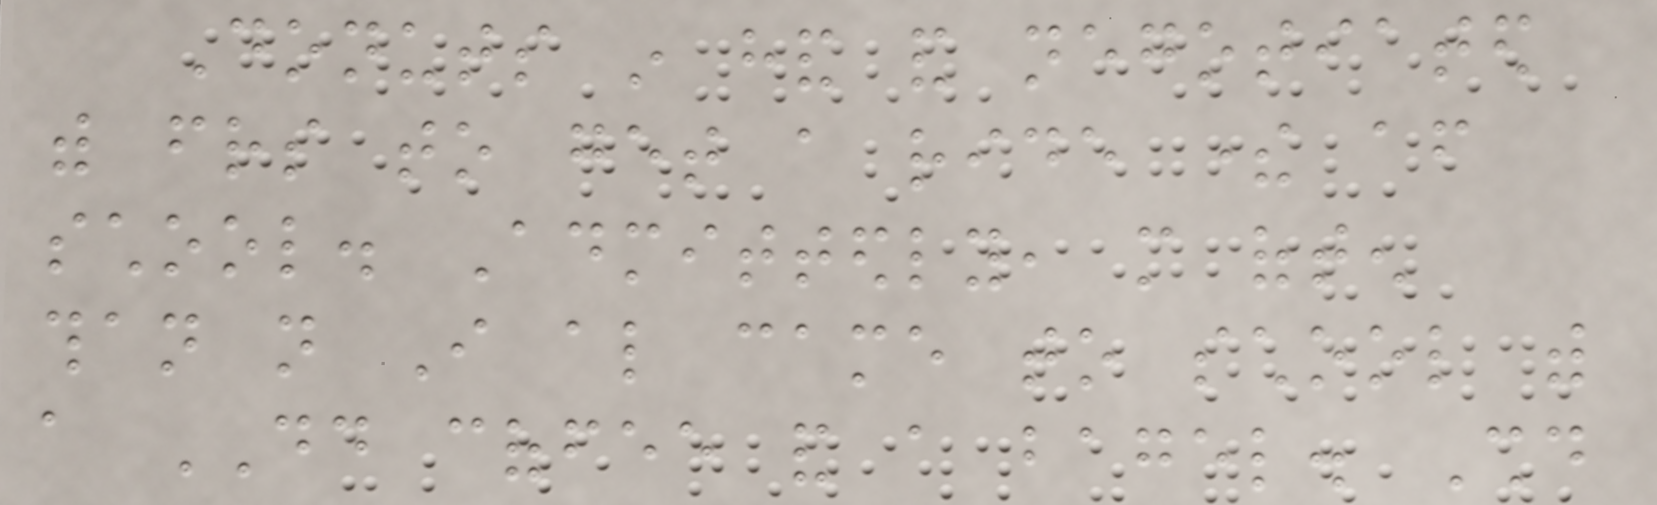Donuts in hand and negotiated
with friends to get a ride there after
school. Admittedly, more often
than not I also came to school with
a DD coffee and a bagel. Should
